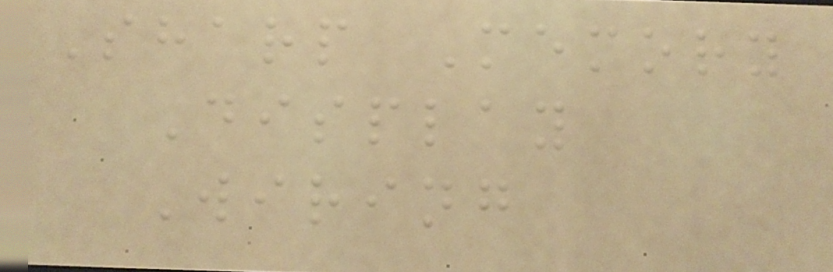Sharp Memory
Display
Wiring
